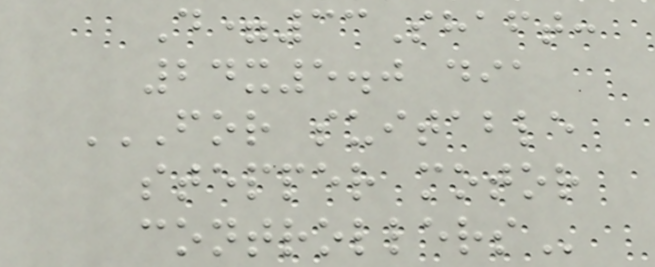D=33Shaft:
24x5.0 dia
FOR SUITABLE
STEPPER MOTOR
CONTROLLERS
